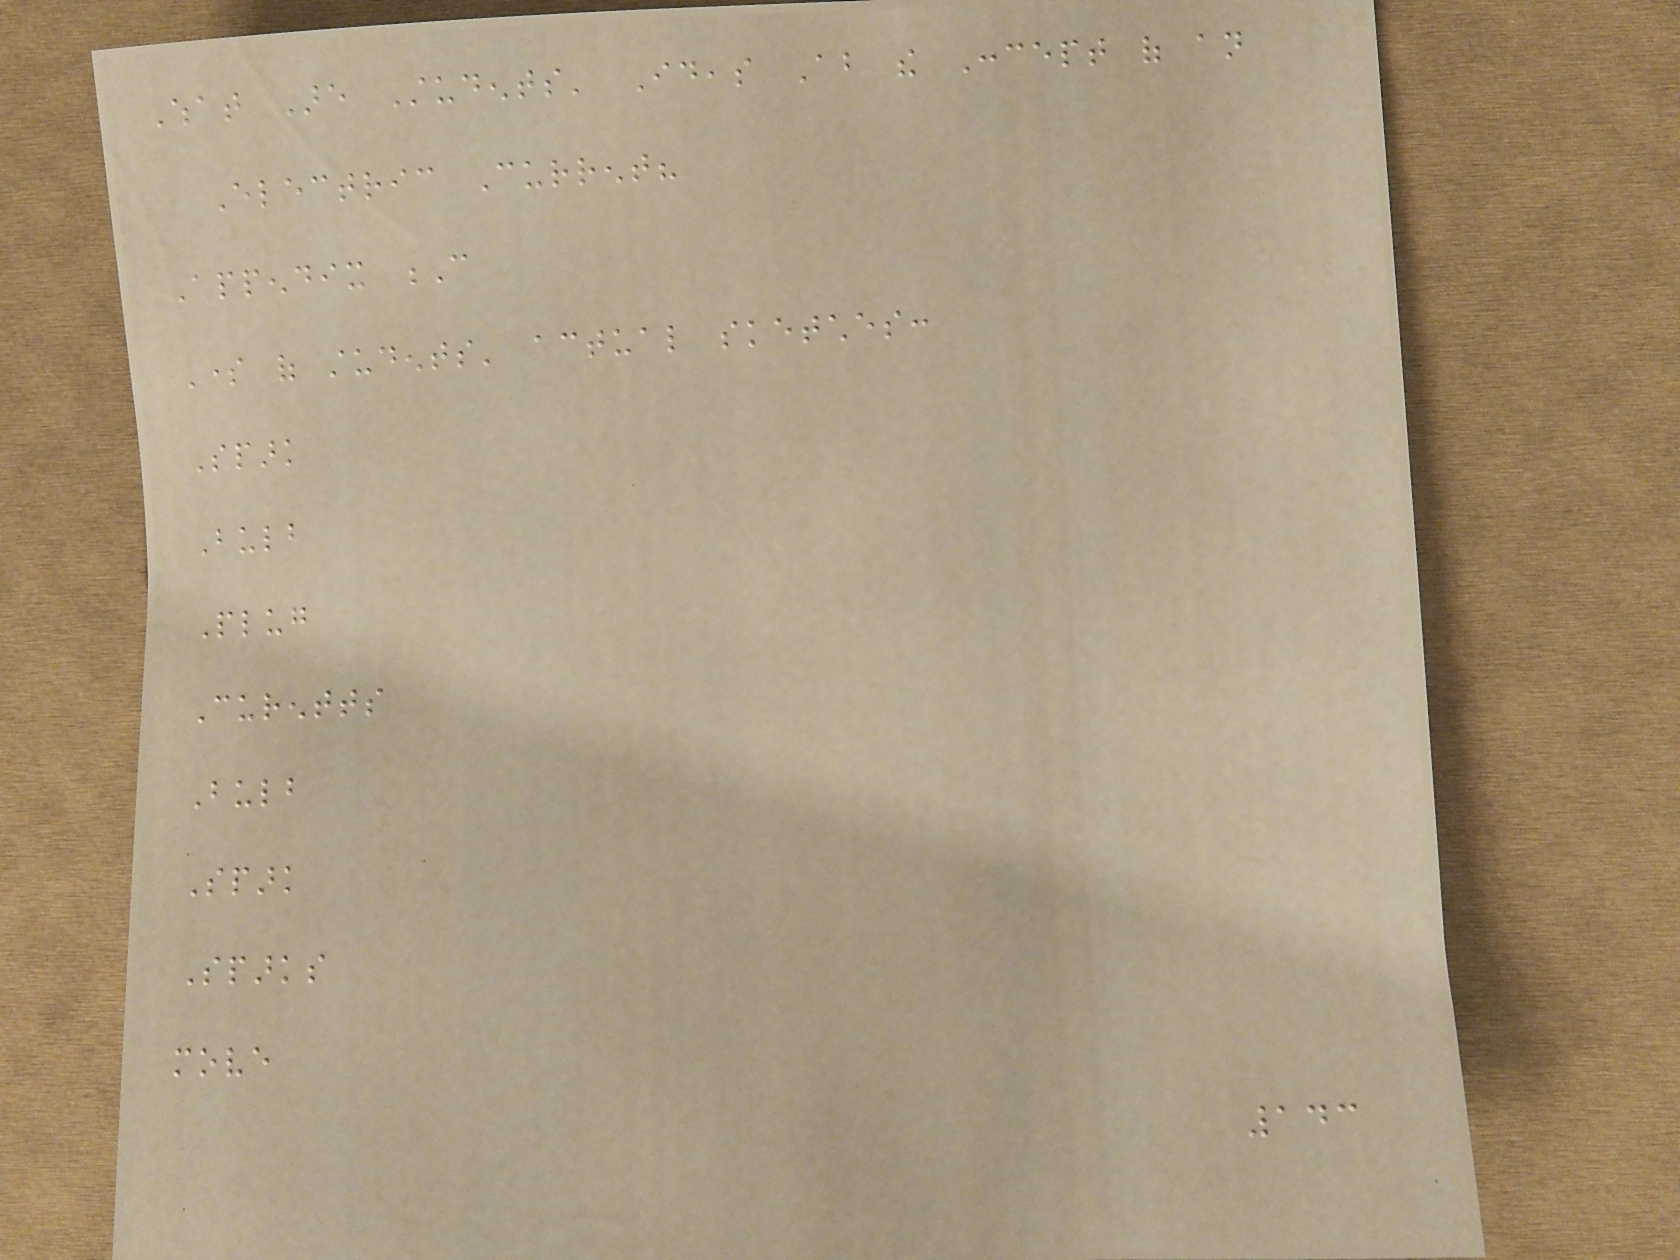What Are Students' Ideas About the Concept of an
Electric Current?
Appendix C
Some of students' actual sketches:
Spark
Bulb
Plug
Curentts
Bulb
Spark
Sparks
move
143
